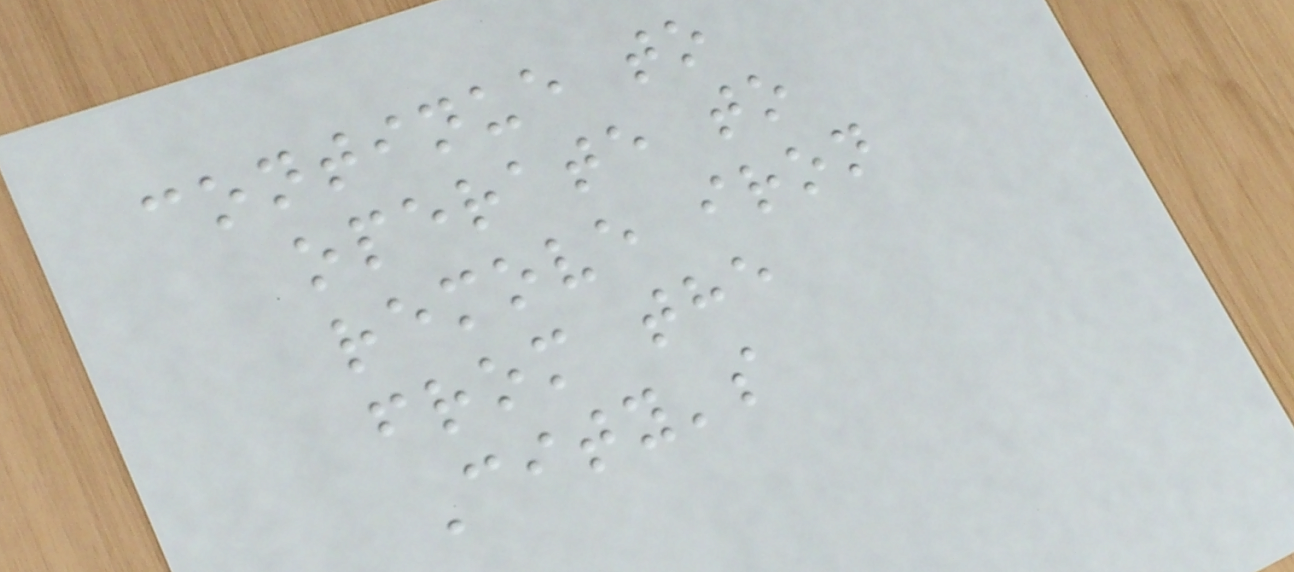continue to
operate to
remove iron
from the
City's
